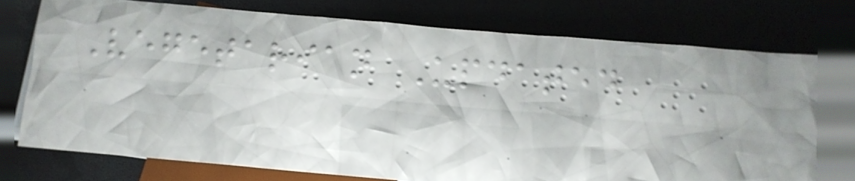Vegetarian Updated
